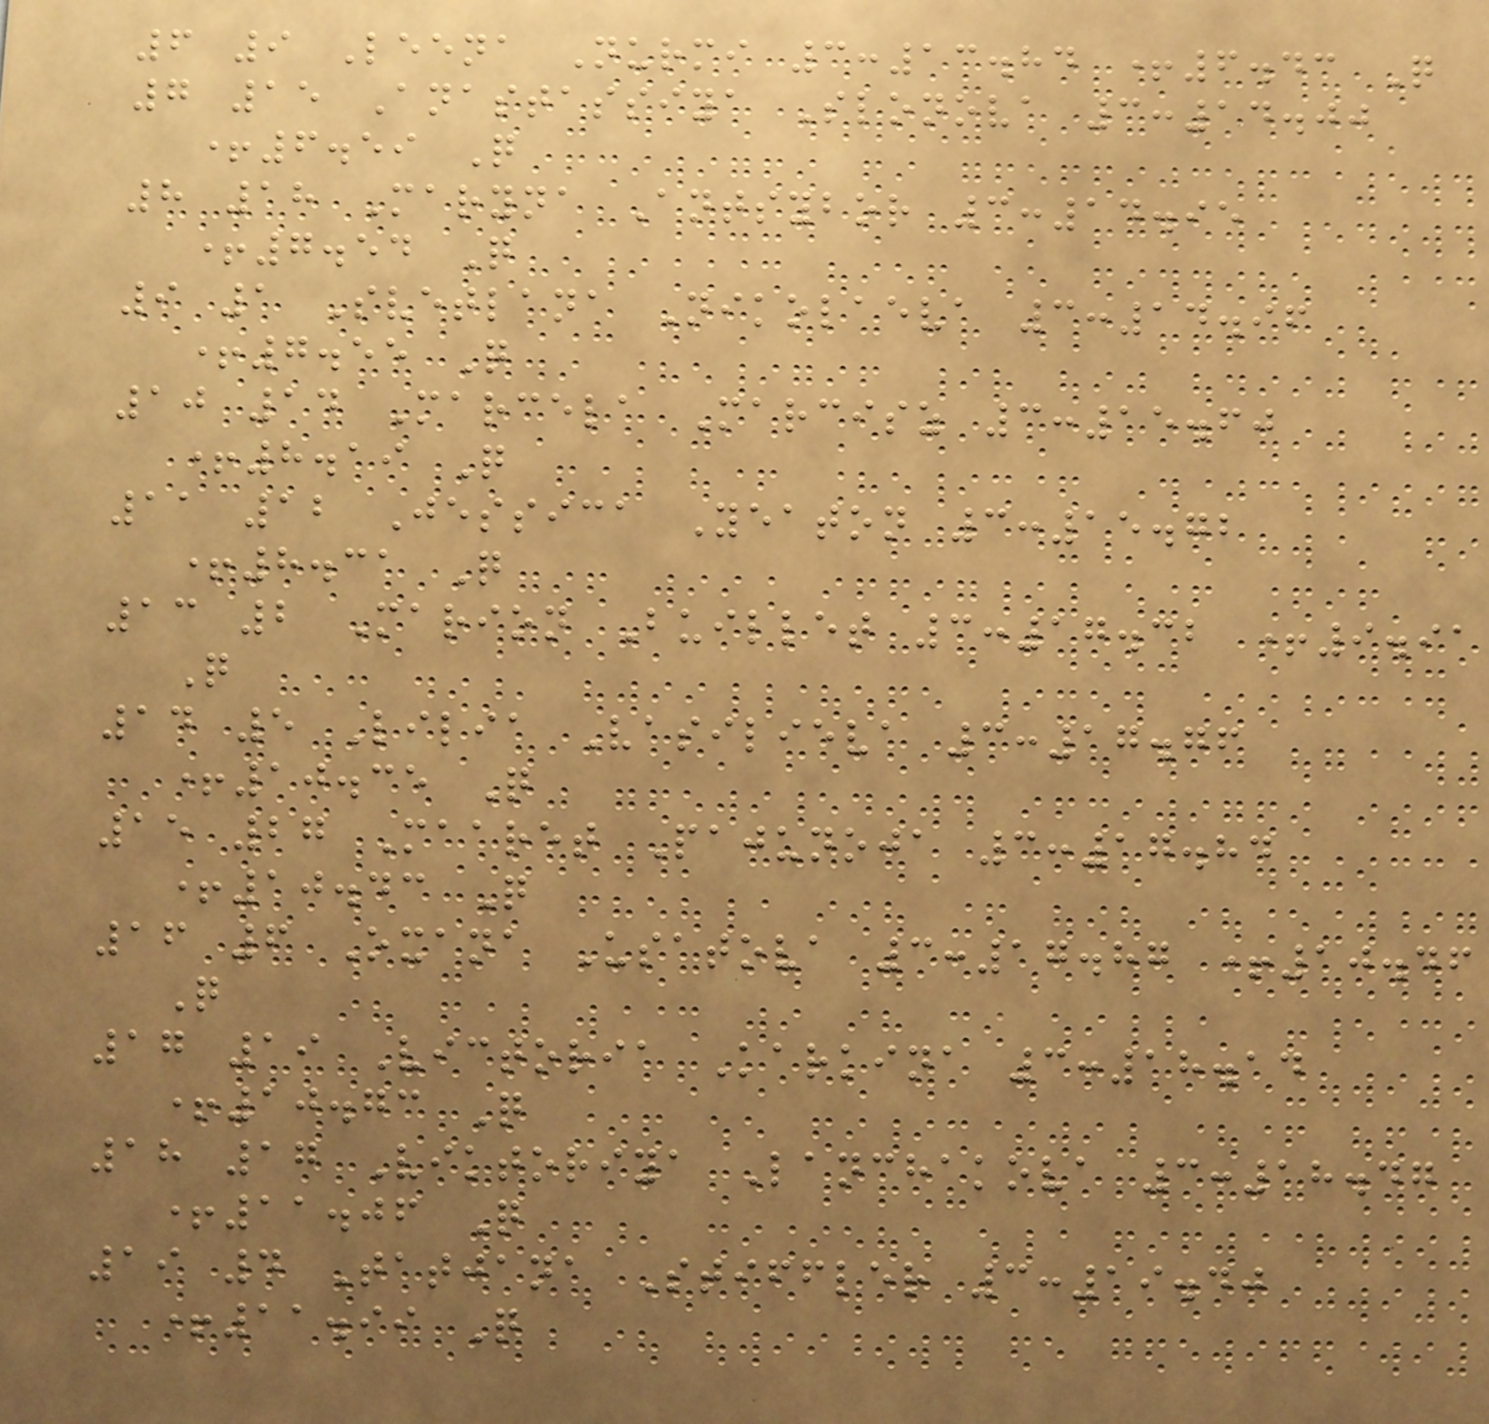6 9 Leena Nurmi 3:13.84 +6.43 Q
7 15 Anastassiya Slonova 3:14.00
+6.59 Q
8 18 Maryna Antsybor 3:14.95
+7.54 Q
9 1 Svetlana Nikolaeva 3:14.96
+7.55 Q
10 14 Marcela Marcisz 3:15.60
+8.19 Q
11 12 Jessica Yeaton 3:15.72
+8.31 Q
13 2 Marion Buillet 3:17.32 +9.91
Q
14 5 Lilia Vasilieva 3:17.76
+10.35 Q
15 27 Maaret Pajunoja 3:17.84
+10.43 Q
16 6 Oxana Usatova 3:17.87 +10.46
Q
17 19 Victoria Karkina 3:18.14
+10.73 Q
18 17 Viktoriya Lanchakova 3:18.47
+11.06 Q
19 4 Tatjana Stiffler 3:19.40
+11.99 Q
